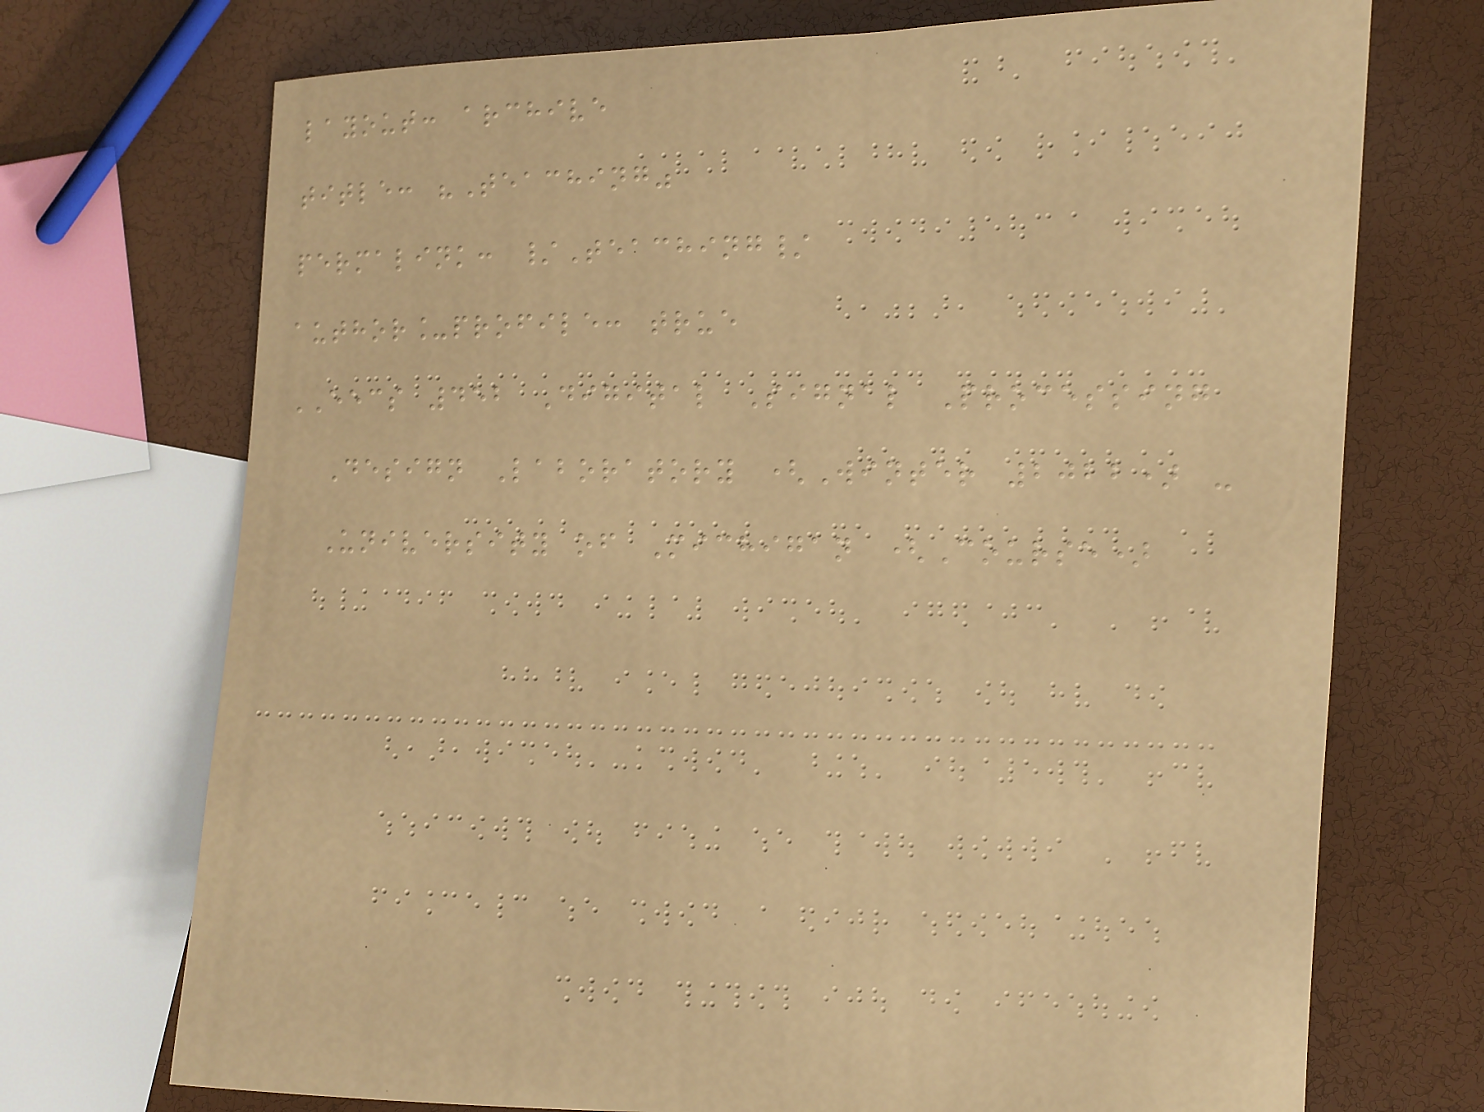layout: archive
title: "Teaching"
permalink: /Teaching/
author_profile: true
EECS 452 Digital Signal Processing
Design Laboratory (Winter 2022) -
University of Michigan (Course)
